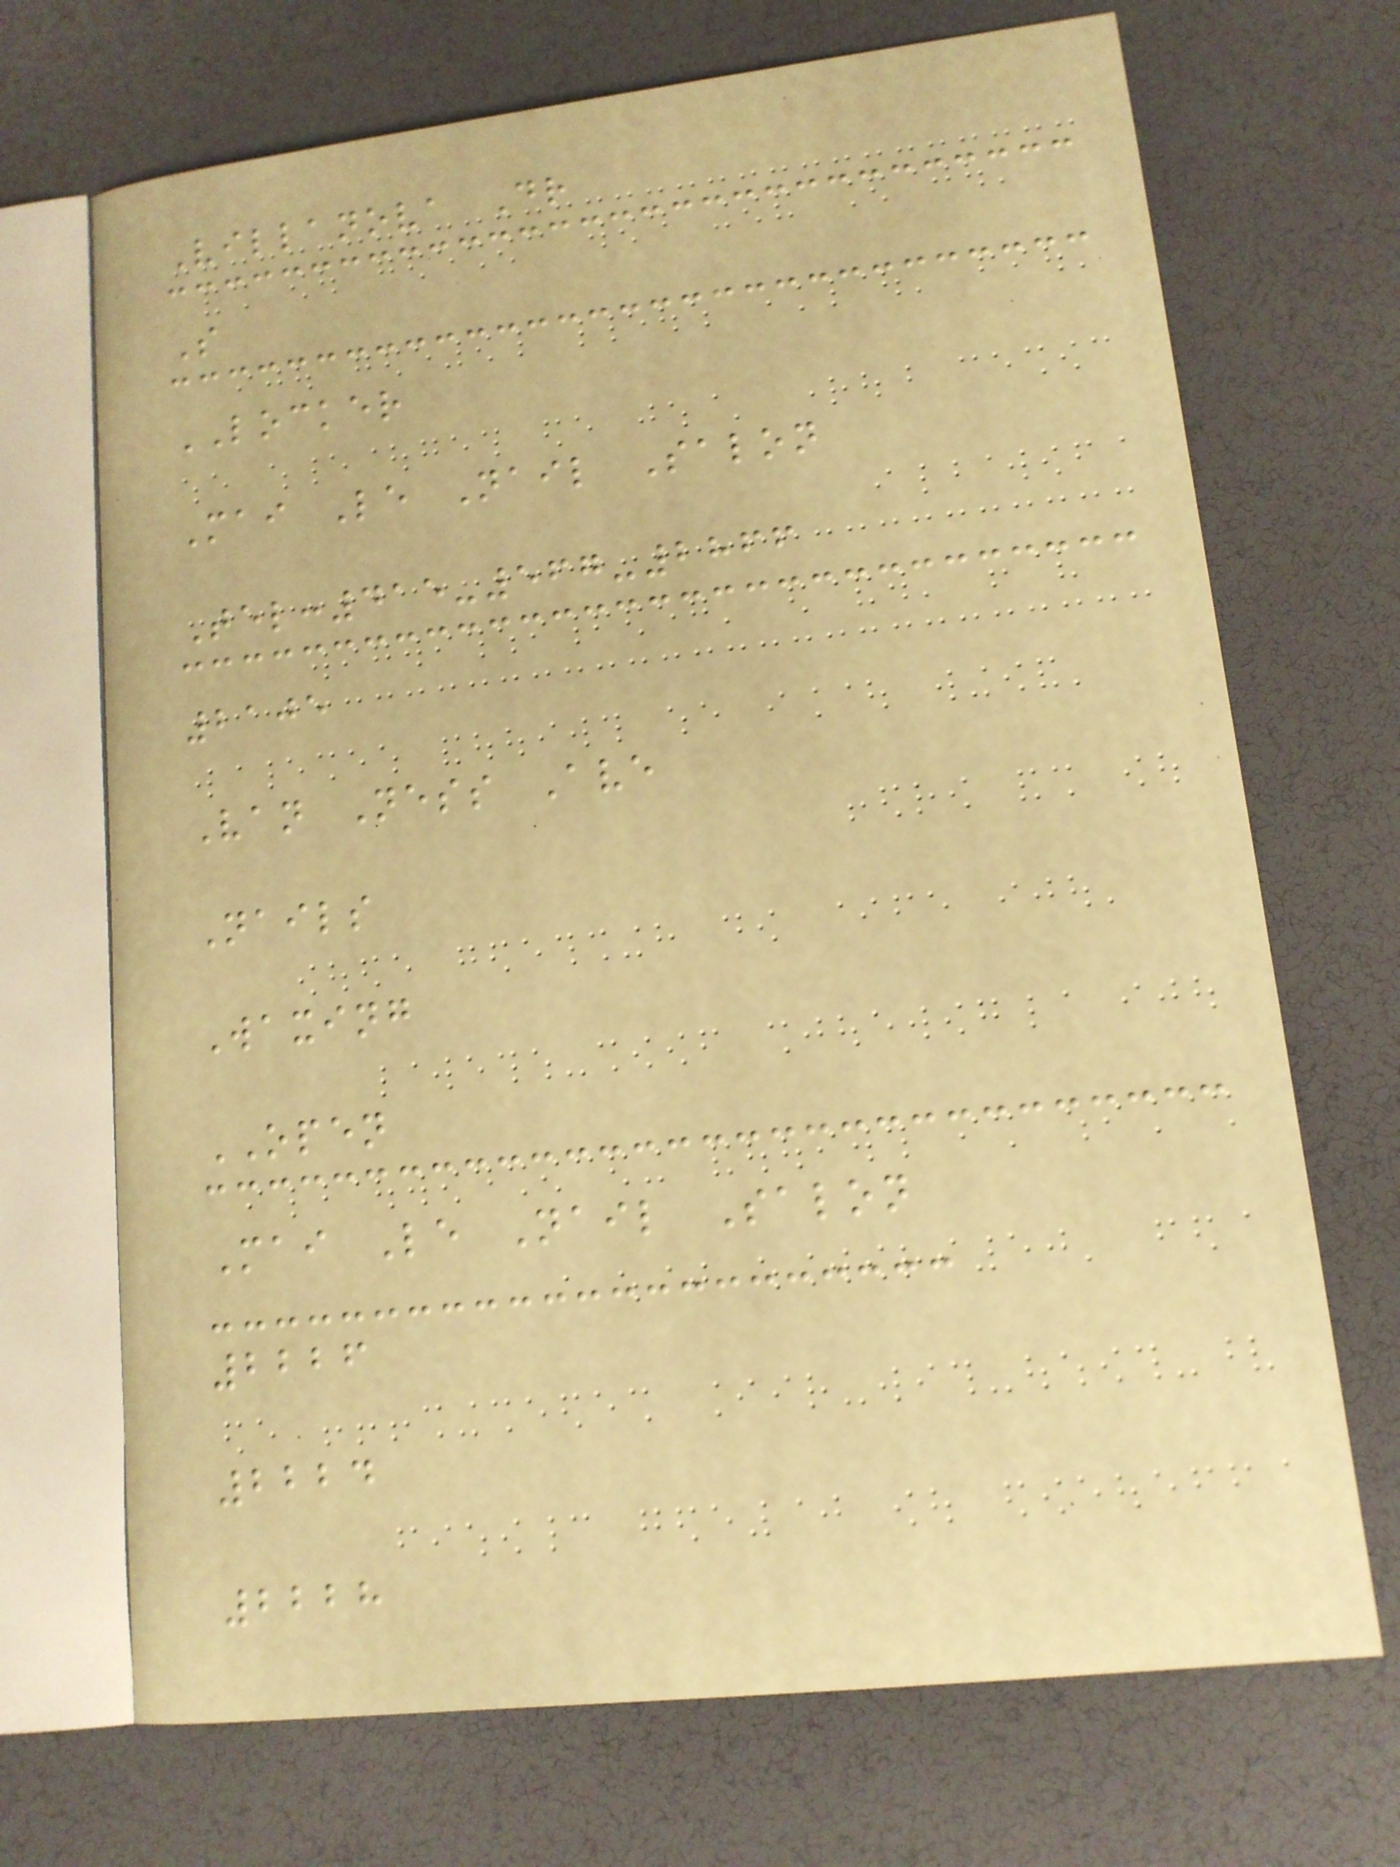Villanova Dr
S
LOCKER
Mai Le Nail Salon
Tel:415-567-2866
2105
Van Ness Ave
Nails
Waxing
OPEN
Mai Le Nail Salon
2226
2224
2228
